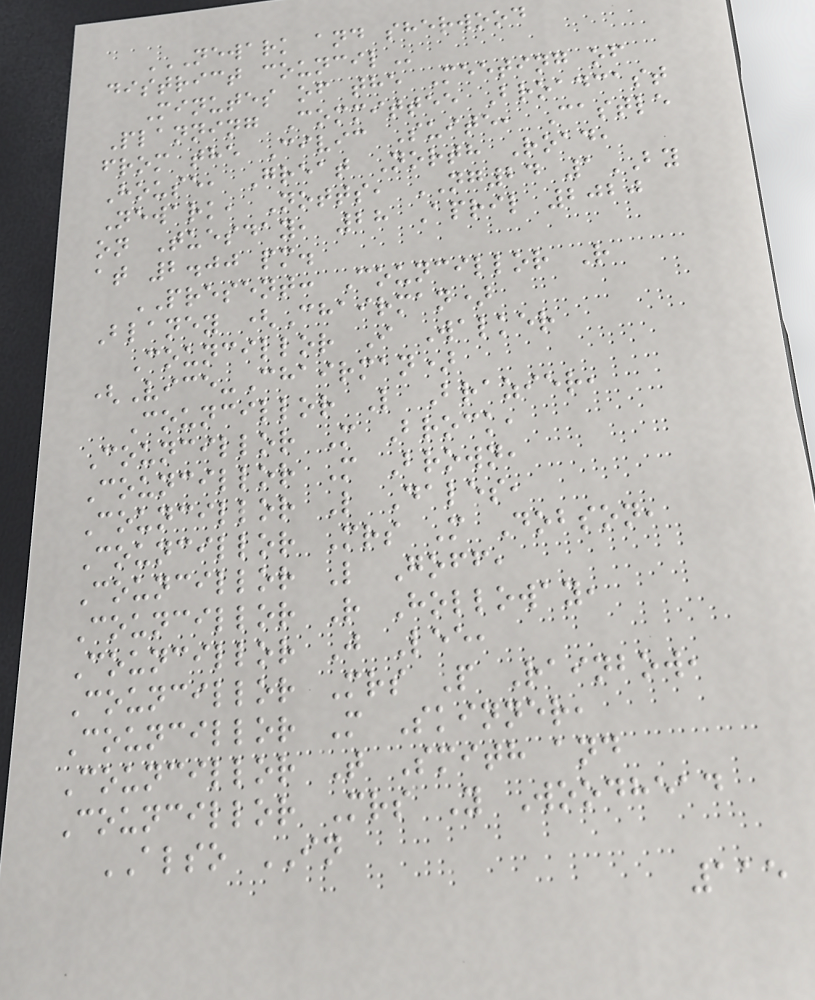NEWARK AND SHERWOOD
DISTRICT COUNCIL
Minutes of the Meeting of
Planning Committee Broadcast
from the Civic Suite, Castle
House, Great North Road,
Newark, Notts, NG24 1BY
on Tuesday, 28 April 2020
at 2.00 pm.
PRESENT: Councillor R
Blaney (Chairman)
Councillor I Walker
(Vice-Chairman)
Councillor L Brazier,
Councillor M Brock,
Councillor M Brown,
Councillor L Dales,
Councillor Mrs M Dobson,
Councillor L Goff,
Councillor R Holloway,
Councillor J Lee,
Councillor Mrs P Rainbow,
Councillor M Skinner,
Councillor T Smith and
Councillor Mrs Y Woodhead
ALSO IN
115
